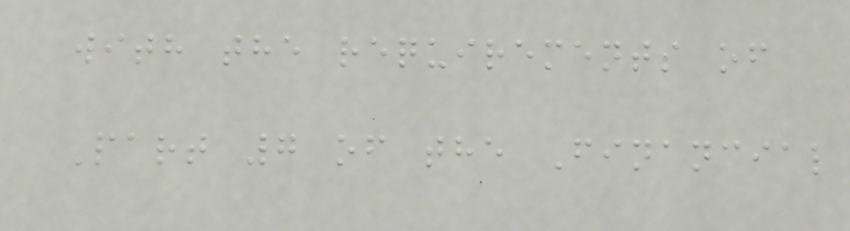with the requirements of
Part 7 of the Financial
